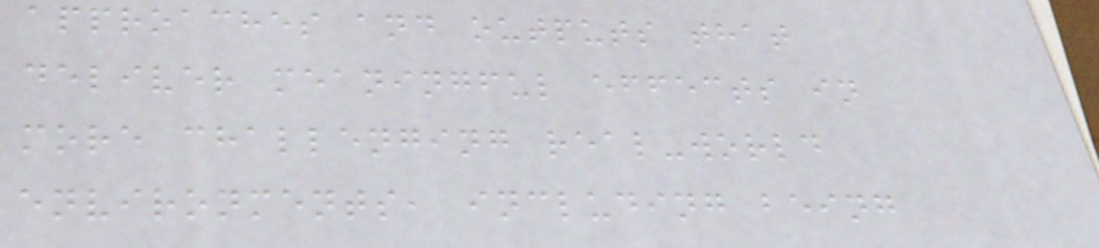approaches and outputs that
deliver meaningful effects in
more challenging real-world
environments, including being
